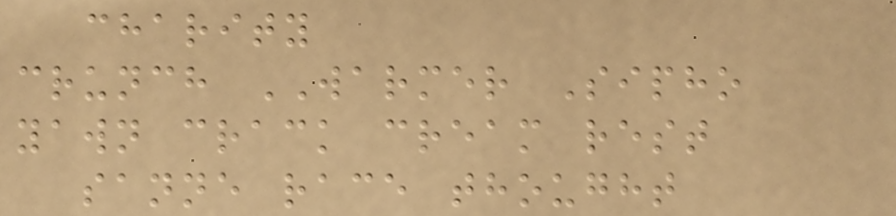charity
crunch WARMER Sipho
yawn crack cream rest
sanne race thought
